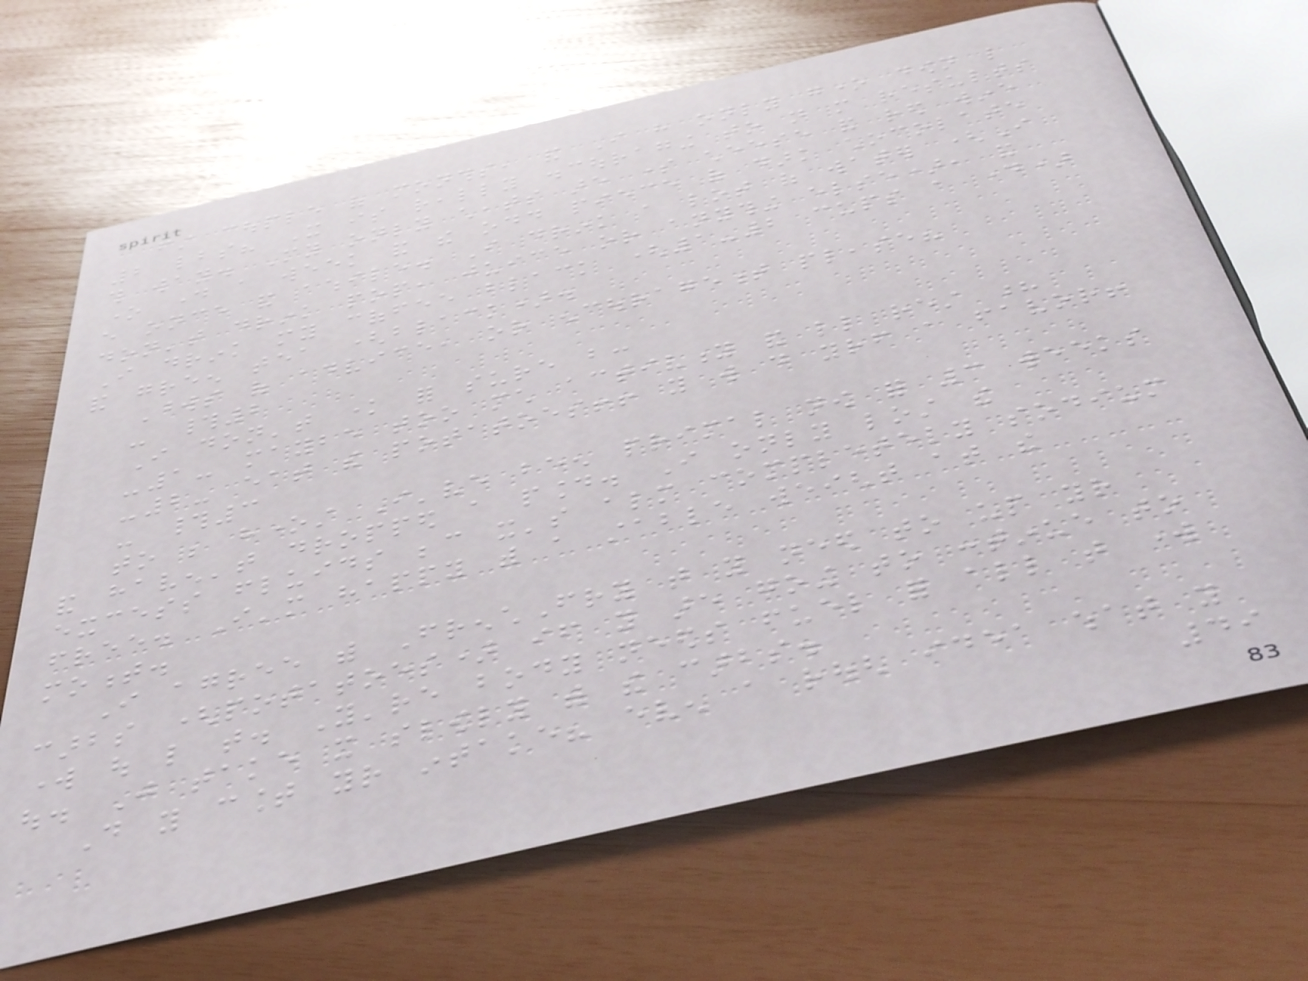first couple of months, and I have only gone down like
2 lbs? It is really discouraging to not more results
this way. My only cheats are some cheese and red wine
one day a week and the odd piece of dark chocolate
every once and awhile. I drink a lot of water (I
don't drink pop, juice or anything else), and
I drink my coffee black (1-2 cups a day)
and green tea (black).
Words of advice, or encouragement please?
- #2
I don't know for sure but:
-1- maybe too much activity and little rest ?
-2- eat the potatoes!! you will do yourself a favor!
- #3
to be honest I've been primal now for 3 weeks
and haven't dropped a pound. I only lost the
excess fluids because it's almost completely sodium
free. I'm happy with a stable weight at the
moment.
I agree with FrenchFry that you need to up your
carbs (potatoes) if you are going to continue to
work out like that. You're body needs fuel for all that work
out. Just take it slowly with the carbs.
Do you count your intake? even a rough idea what you
49
